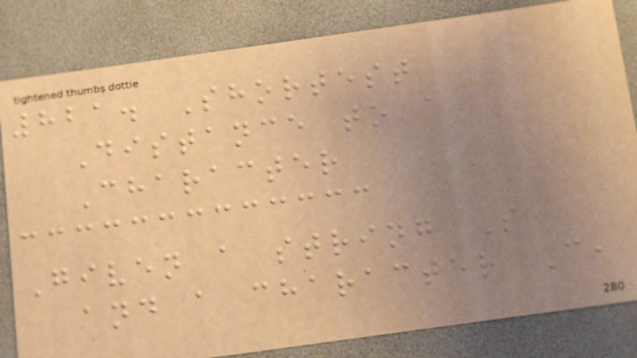821. Shortest
Distance to a
Character
Given a string S
and a character C,
